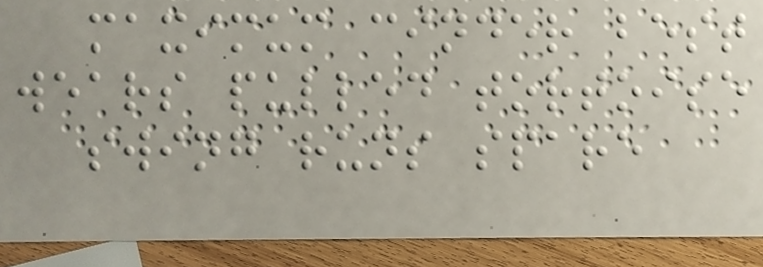maximum cinder best
wears pulled tortoise
swing runs spare
